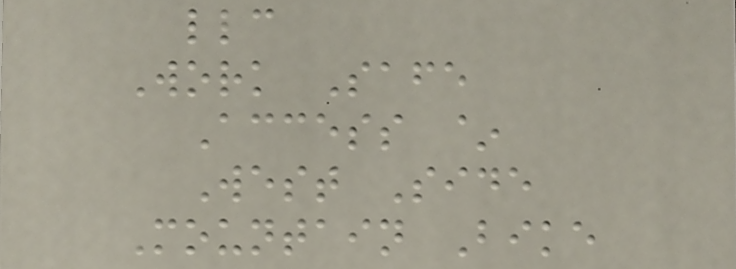llc
Work Safe
Access ~
West Side
Mountain Bike
